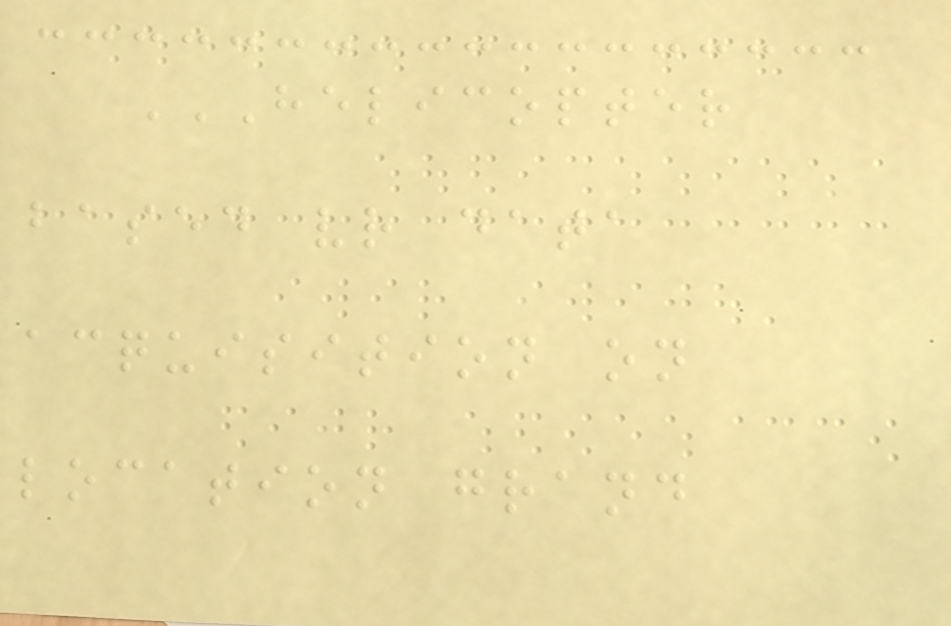HELICOPTER
BASED VR DATA
ACQUISITION ON
LOCATION GRAND
